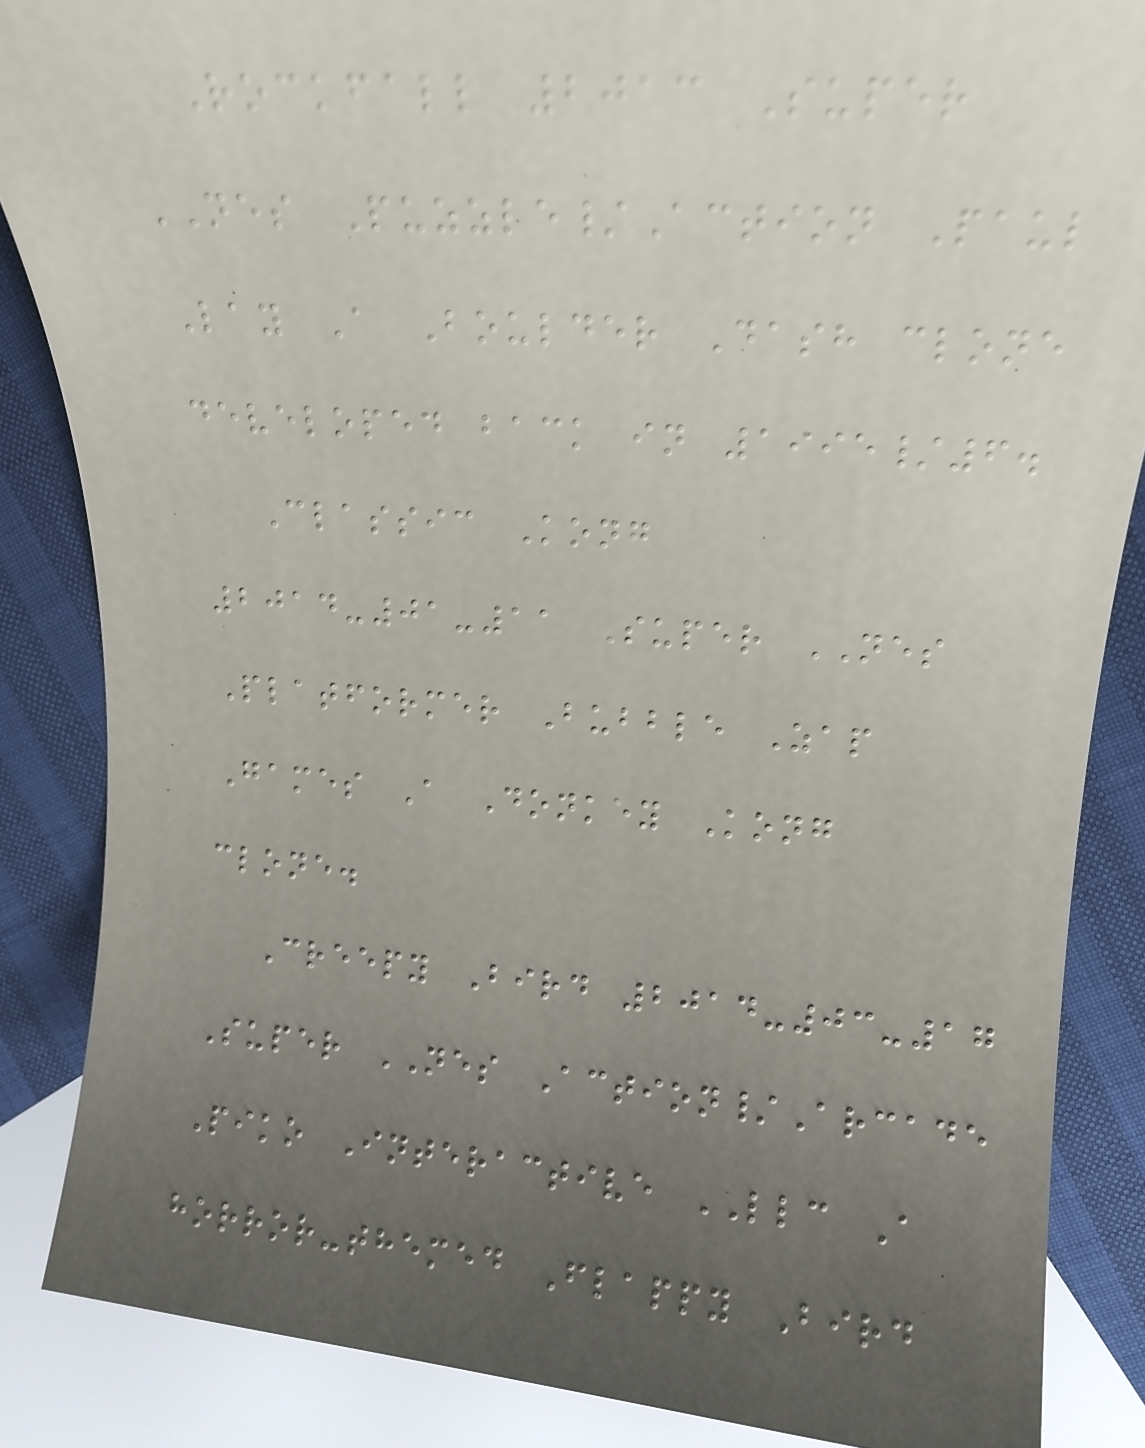Rockfall 2013 Super
NES Puzzle/Action Paul
Lay A Boulder Dash clone
developed back in 1995/6.
Classic Kong
2014-01-11 Super NES
Platformer Bubble Zap
Games A Donkey Kong
clone.
Creepy Bird 2014-03-17
Super NES Action/Arcade
Piko Interactive LLC A
horror-themed Flappy Bird
